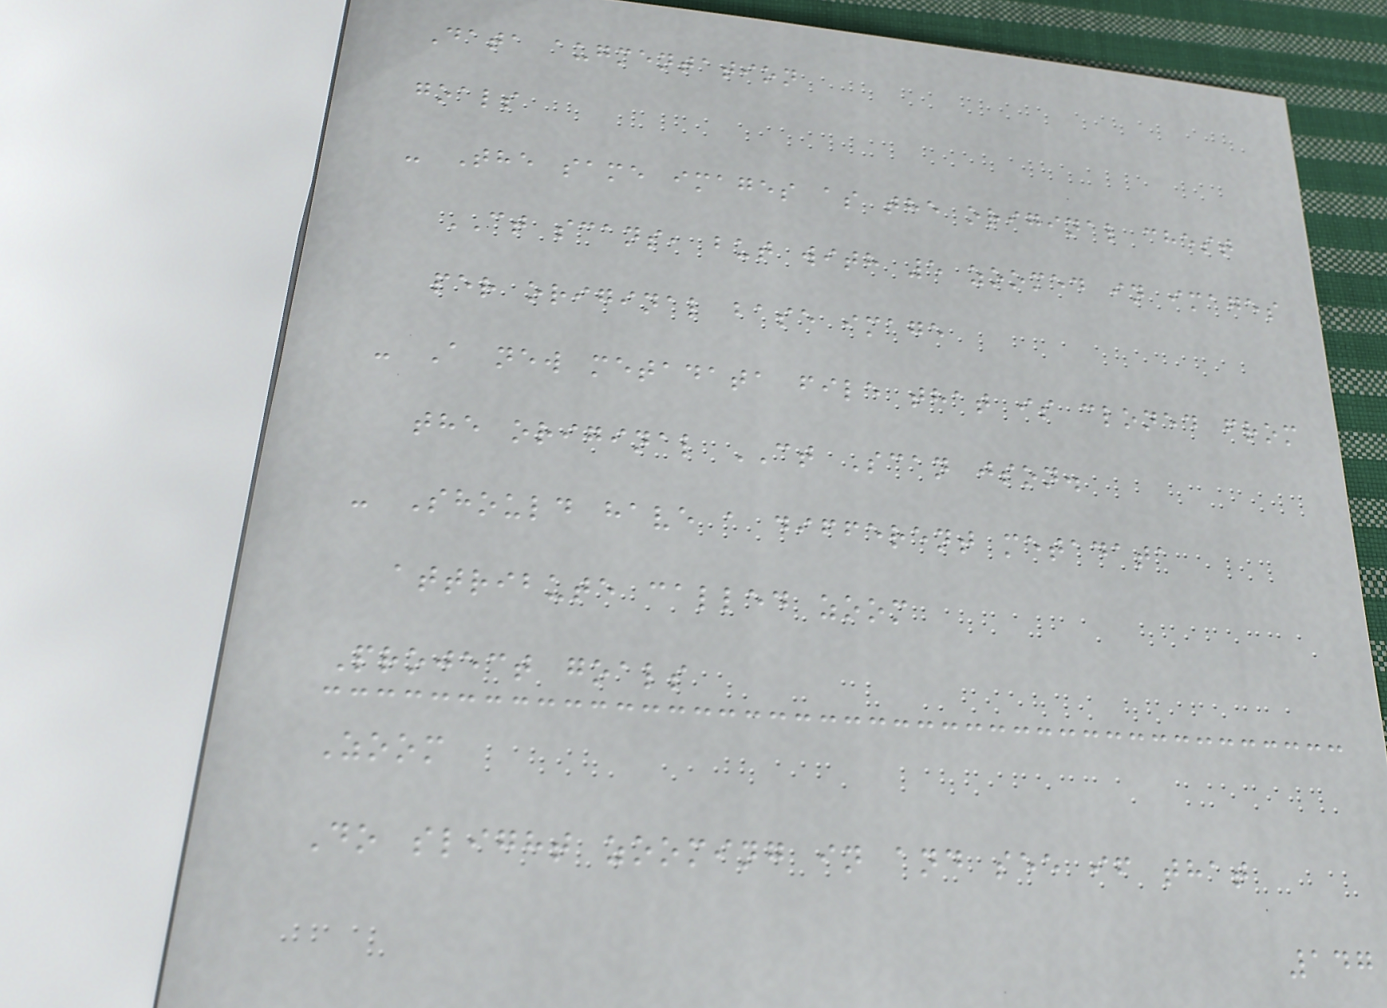Data augmentation
goals
- The same images as the original chest
CT scans, but with 5 zoomed in images
per original base image
- A new metadata file that is cloned from
the original CT Scan json.
- Should have a different metadata
attribute called zoom
Project goals
Zoom
Do slight zooming in and see if that
147
